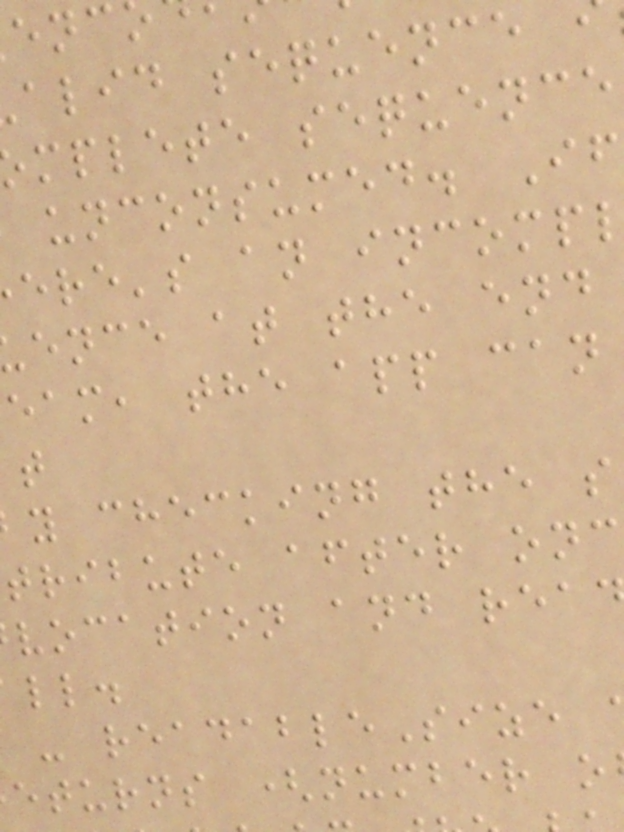alid sequence
mplete sequence
unconsumed. If
ere's an incomp
ence at the end
eam, the app can
y checking the s
tribute after onc
vocation and rea
- readableSize
eturns (number o
